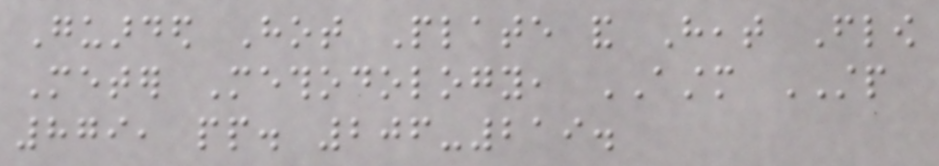Guarded Hot Plate and Heat Flow
Meter Methodology, ASTM STP
879, pp. 206-219.
